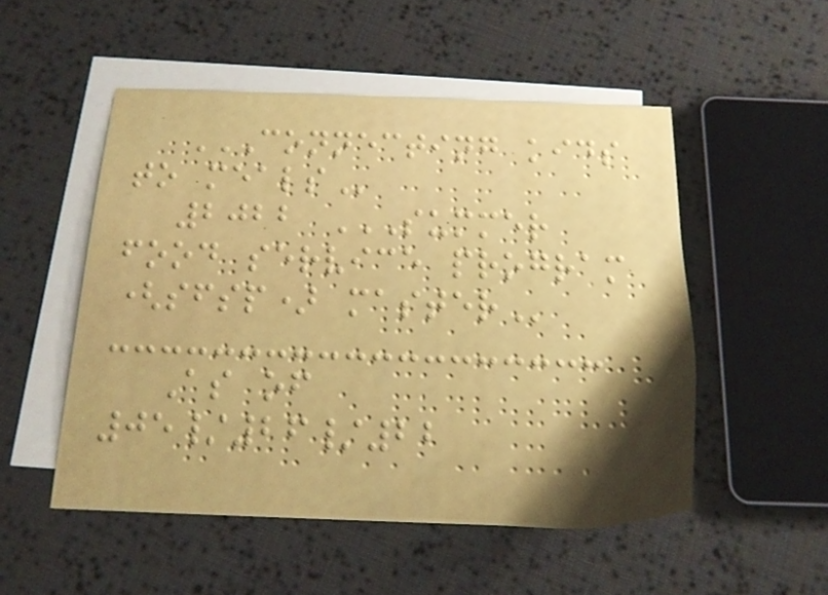CONNECTING KIDS
TO MEALS
2022 SUMMER
FOOD SERVICE PROGRAM
(SFSP) MASTER
As of
05/26/22
